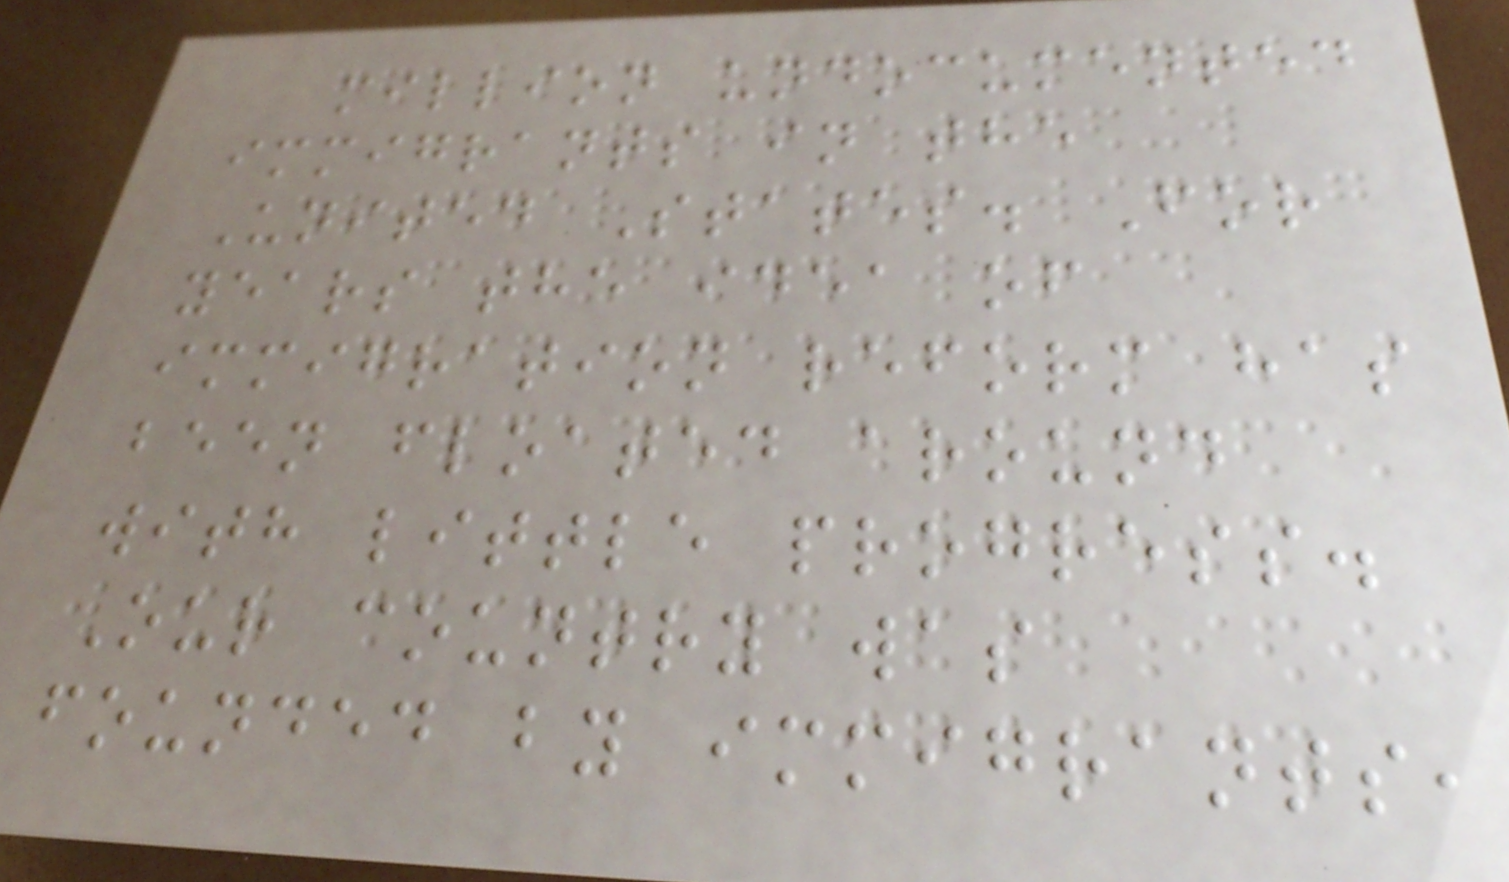million undocumented
immigrants in the
United States. For
years the idea of
immigration reform has
been floated around
with little progress.
Our country was
founded by immigrants,
